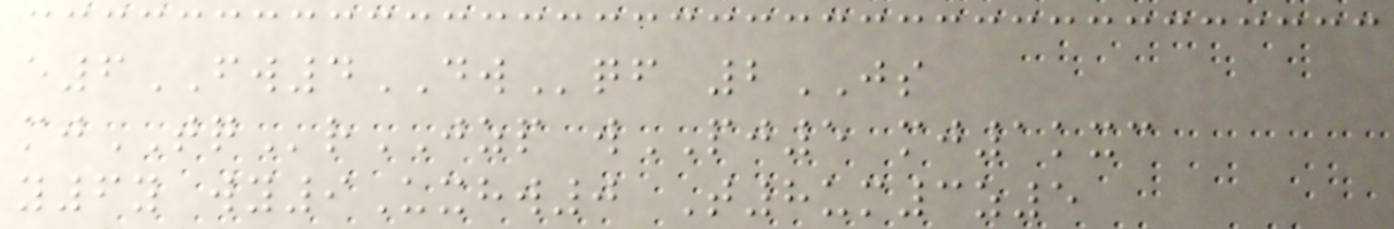e6FW4DWqf 2JS
mjTQrJZP wPJ5 mj1kxc
y6y wy9Uxhw0 T8um3z5
